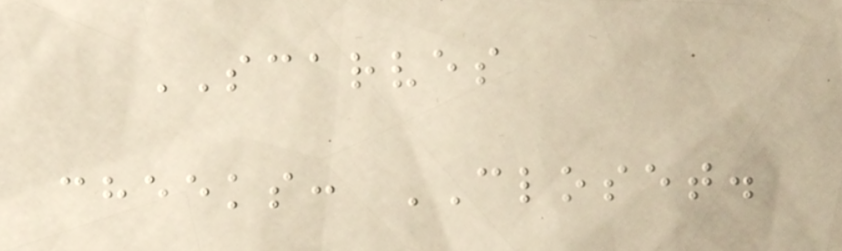SCARVES
cheeks: CLOSET.
